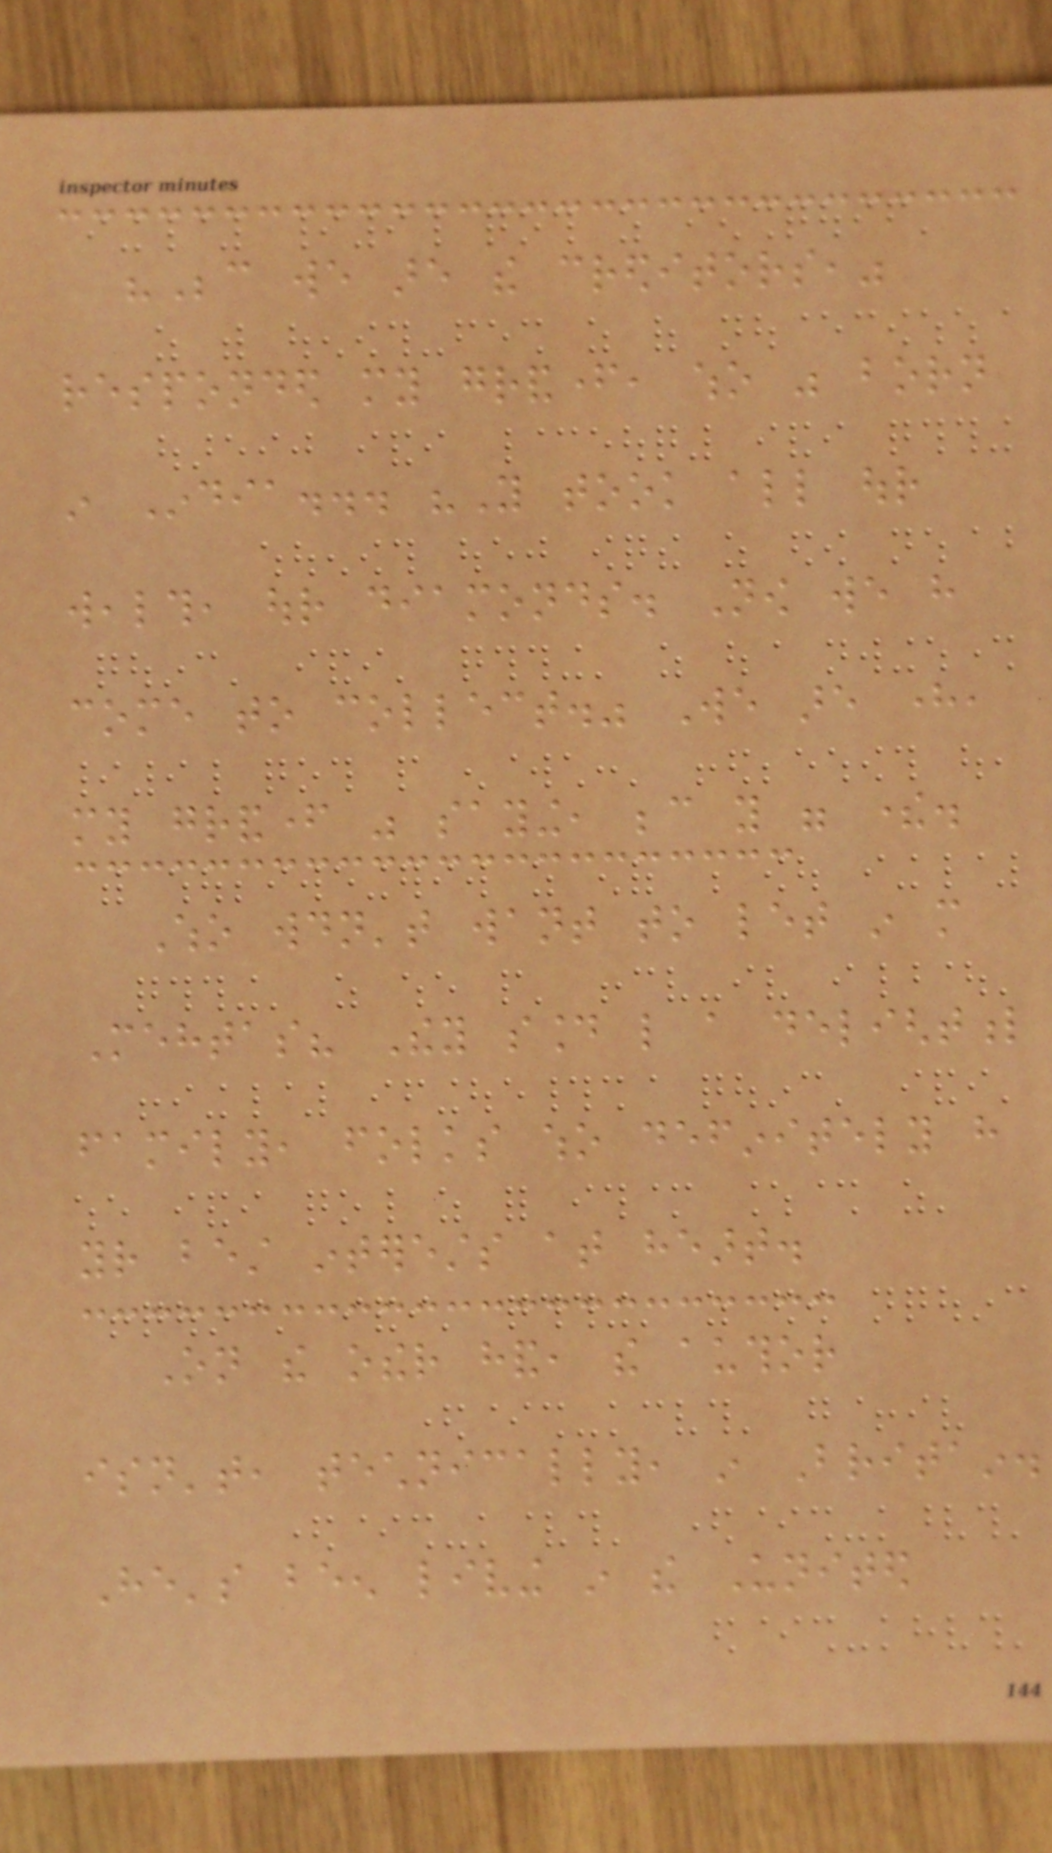"Because we are the creditors,"
responded my grandfather, who was born
in India... "You took all our
wealth, our diamonds. Now we have
come to collect." We are here,
my grandfather was saying, because you were there.
Who wouldn't want to let in more
Mehtas? They sound like a delightful
family, folks who definitely have
your best interests at heart.
On the other hand, the author
isn't, technically, in Britain.
He's been living in the United
